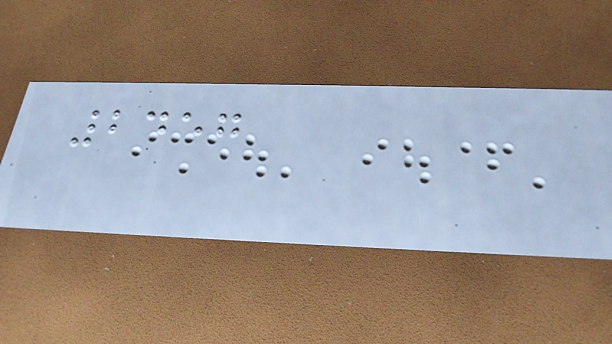2457
